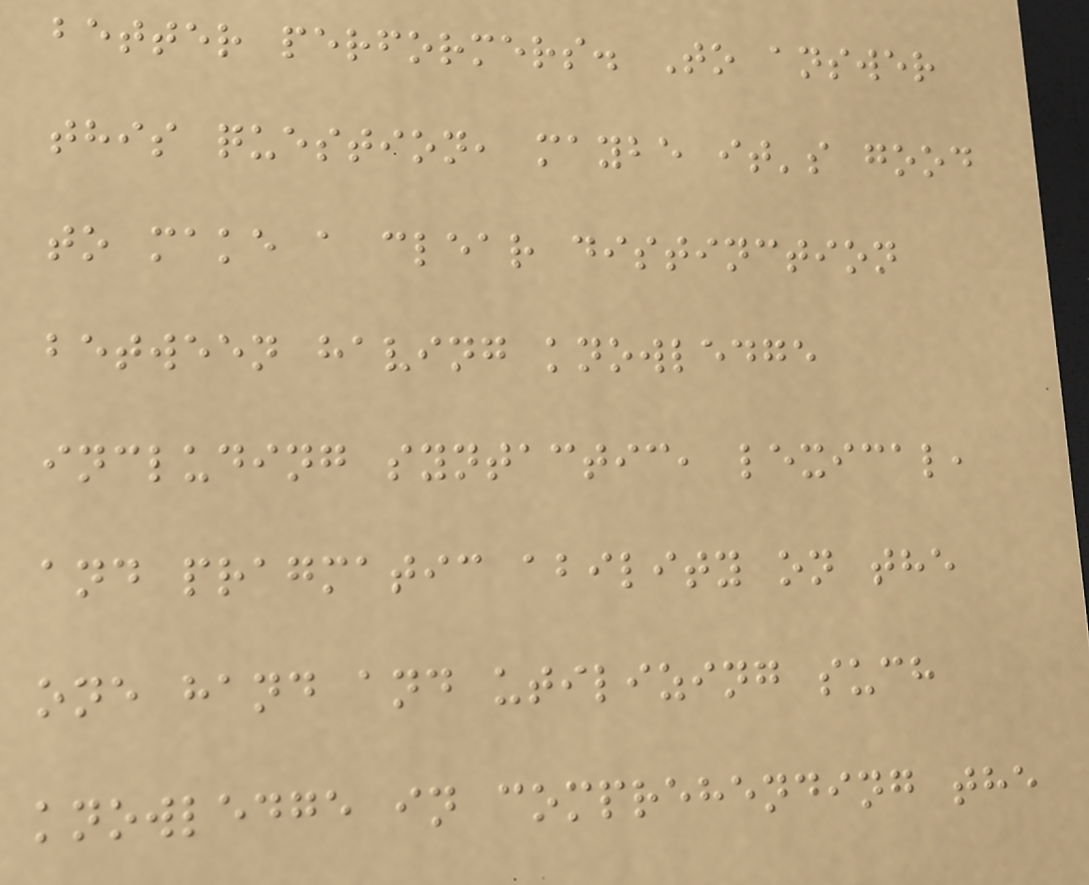better performers. To answer
this question, maybe it's good
to make a clear distinction
between having knowledge
including syntactic, lexical,
and pragmatic ability on the
one hand and utilizing such
knowledge in comprehending the
